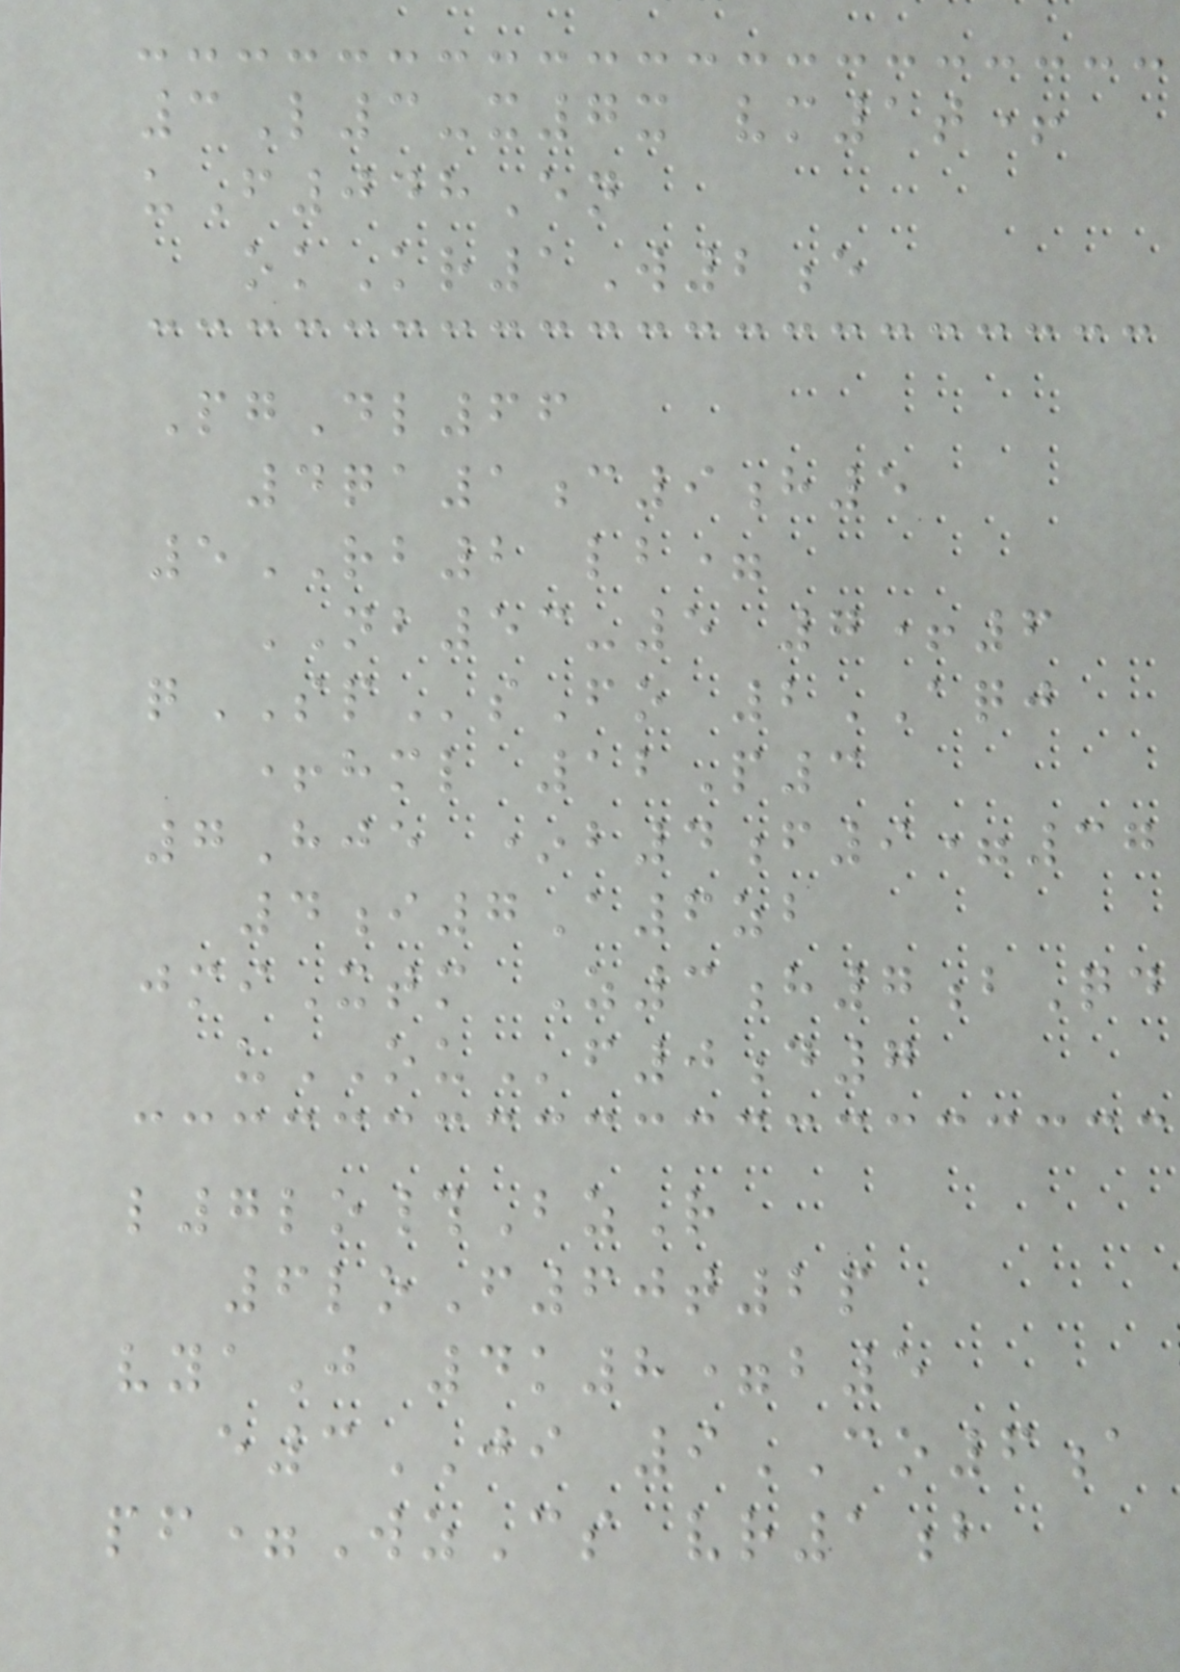3L3-x7x vm1t+
uF048En
okKr1W2e
PgDl66
4qa1c9h5
5RB2 lb=
NB53-5 7+6
qSPsFo 2AQJ
+hml 12P3
7Hje *b4f9=37
4i7A6zb
jmiXtm Z3h7bQd
uOUf0d7
l7lo#BzR
6loF60t2p
vyaJ 4k8=b5
e3JI 9CO6a
pf=WzCs vr1b
